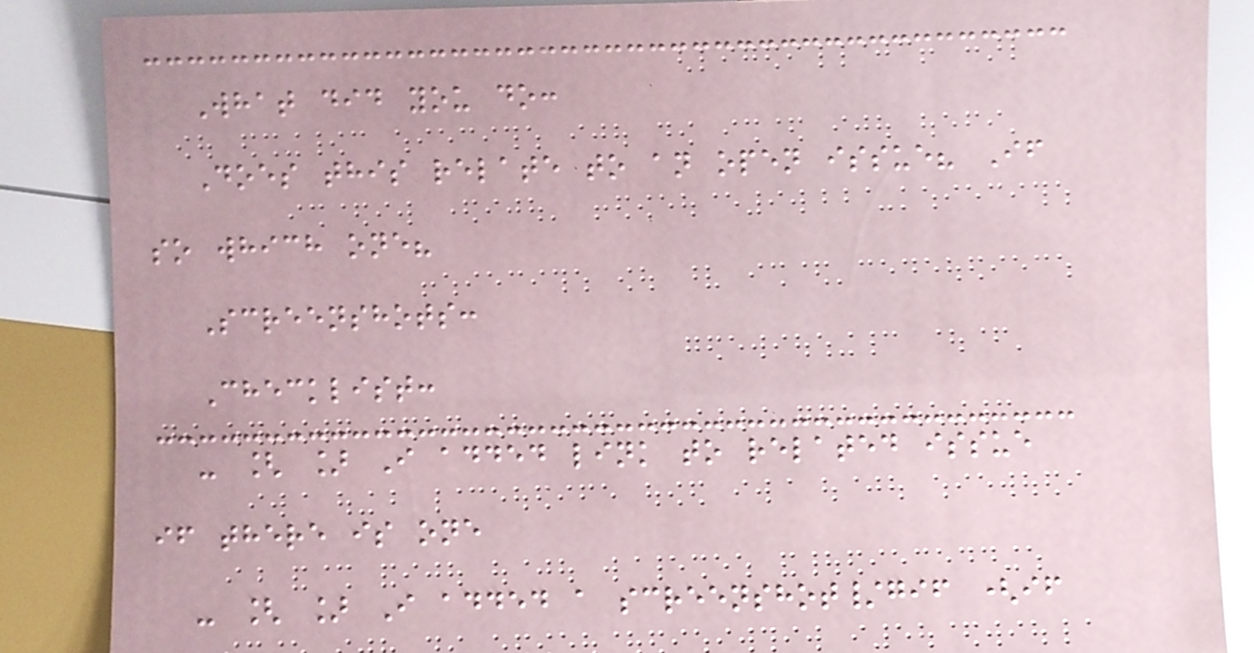What did you do:
Does this relate to an open issue? If
so which one?
Screenshots:
Checklist:
- [ ] I added link to related issue
if there is one
- [ ] I added a screenshot/gif (if
